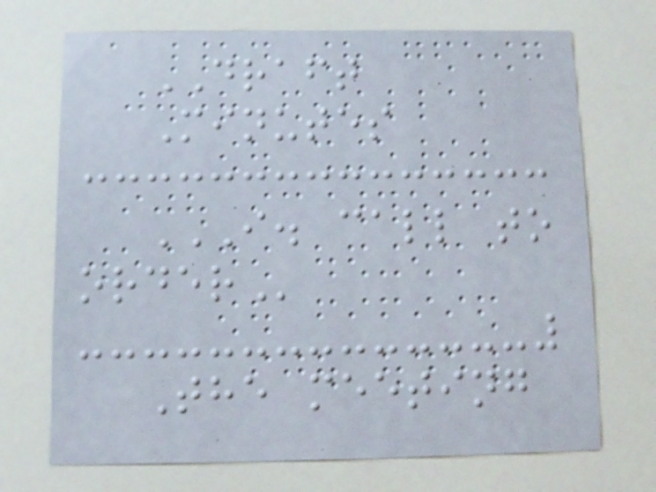DRAFT
Minutes
I. CALL TO
ORDER
The meeting
